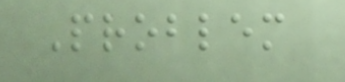Problem
